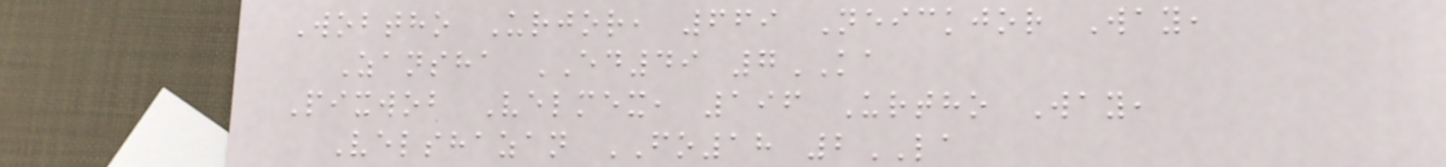Wobtho Urjor, 669 Neickjor Way,
Zansha ED49 7KA
Pixwob Velmex, 196 Urtho Way,
Velshazan FO18 2LA
